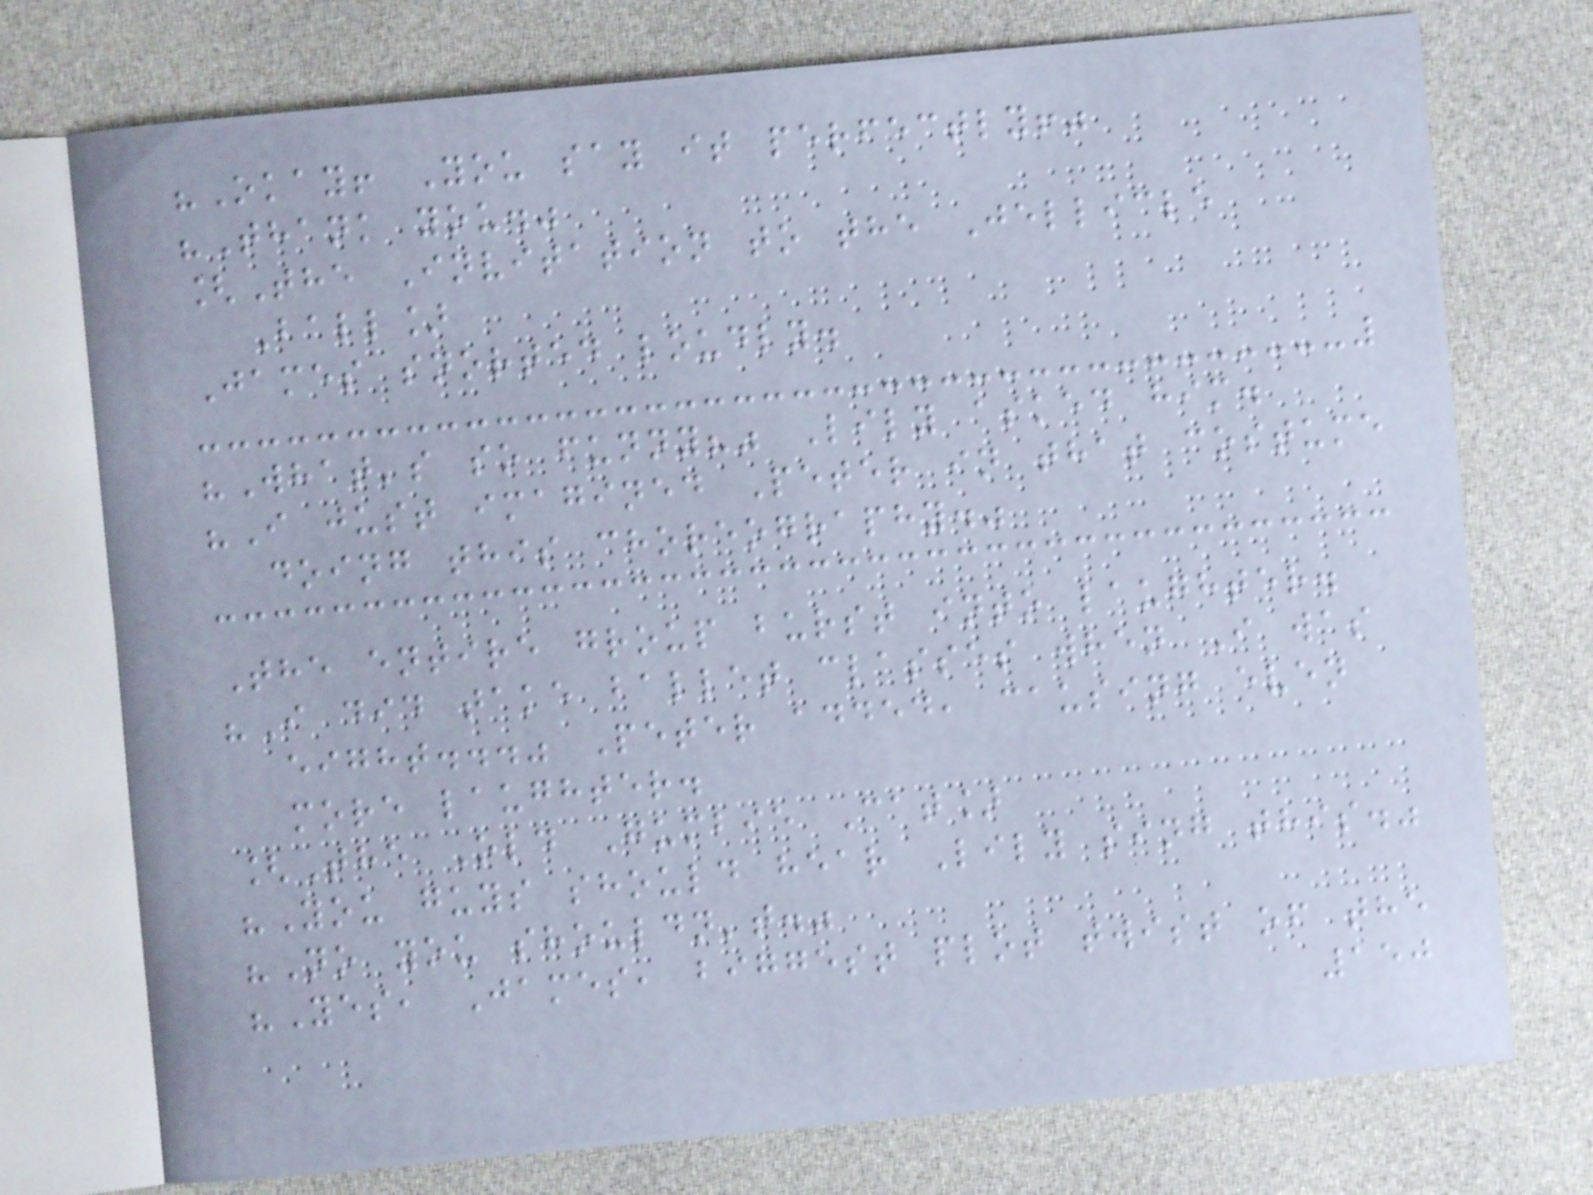"Okay! You say it perfectly!"
"Thank you."
[The Invitation to the Jellicle
Ball]
James snorted loudly.
"What's so funny?" Lily asked him.
"I just imagined Peter in that costume
doing this choreography."
The entire group burst into laughter.
"I did take ballet classes when I was
eight..." Peter added, causing even
more laughter.
[The Old Gumbie Cat]
"You guys should hear Lily sing this."
"No you shouldn't."
"Yes, James, biggest plot twist of the
150
